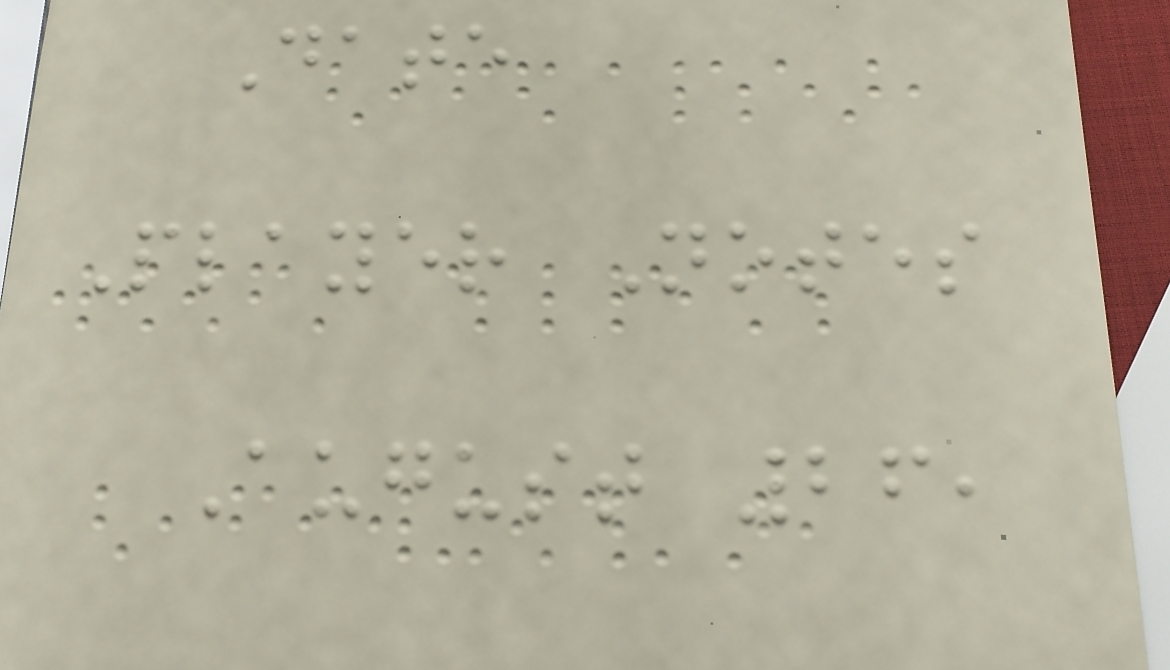Date
Player Notes
August 26,
